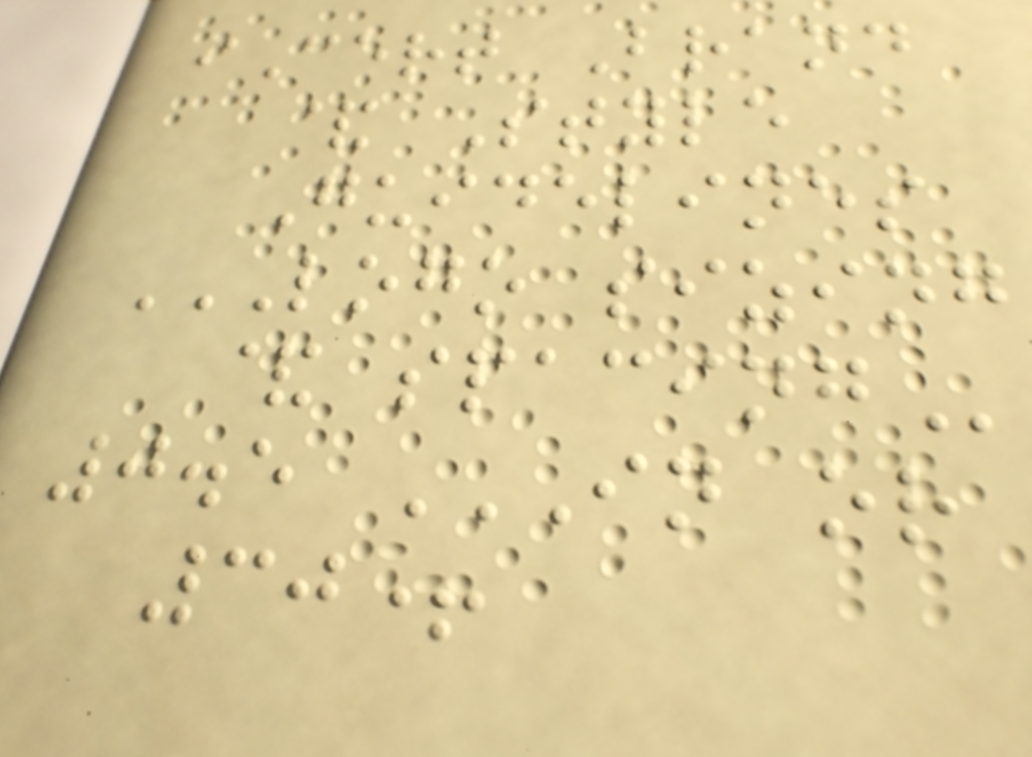iCert Brand
& Style
Guidelines
LOGO SIZING
& SPACING
0.5 IN OR
30+
